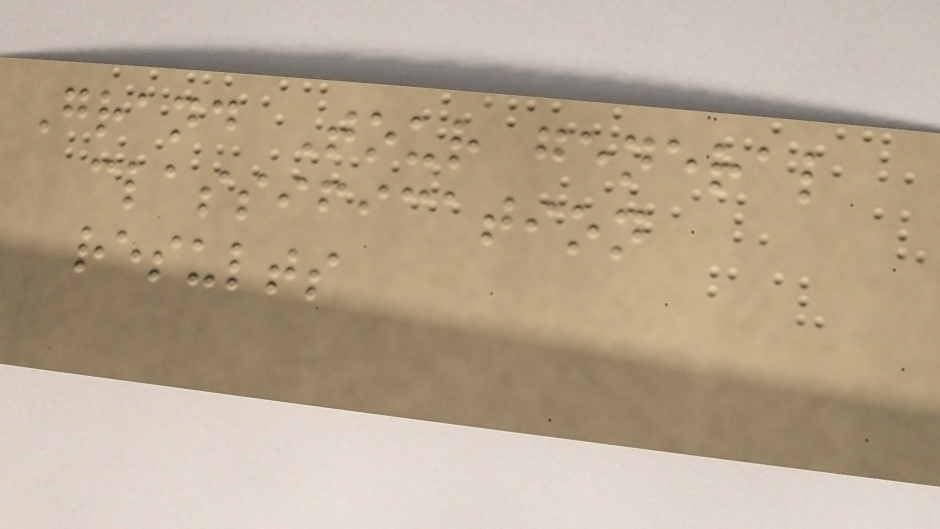Grand Tour general
classification
results
